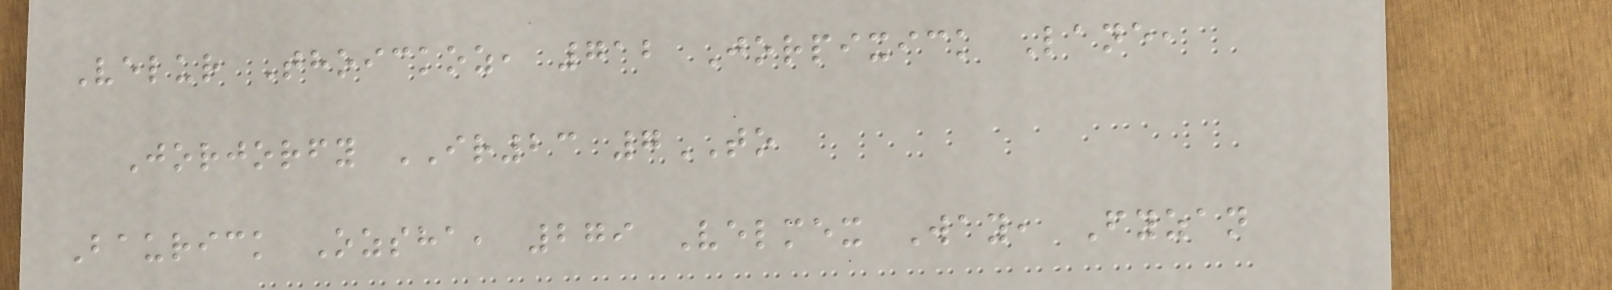Velur Thoickoz, 712 Jorpixick Lane,
Jorjorfy IR23 7TO
Baurick Ozsha, 279 Velmex Way, Fyzan
